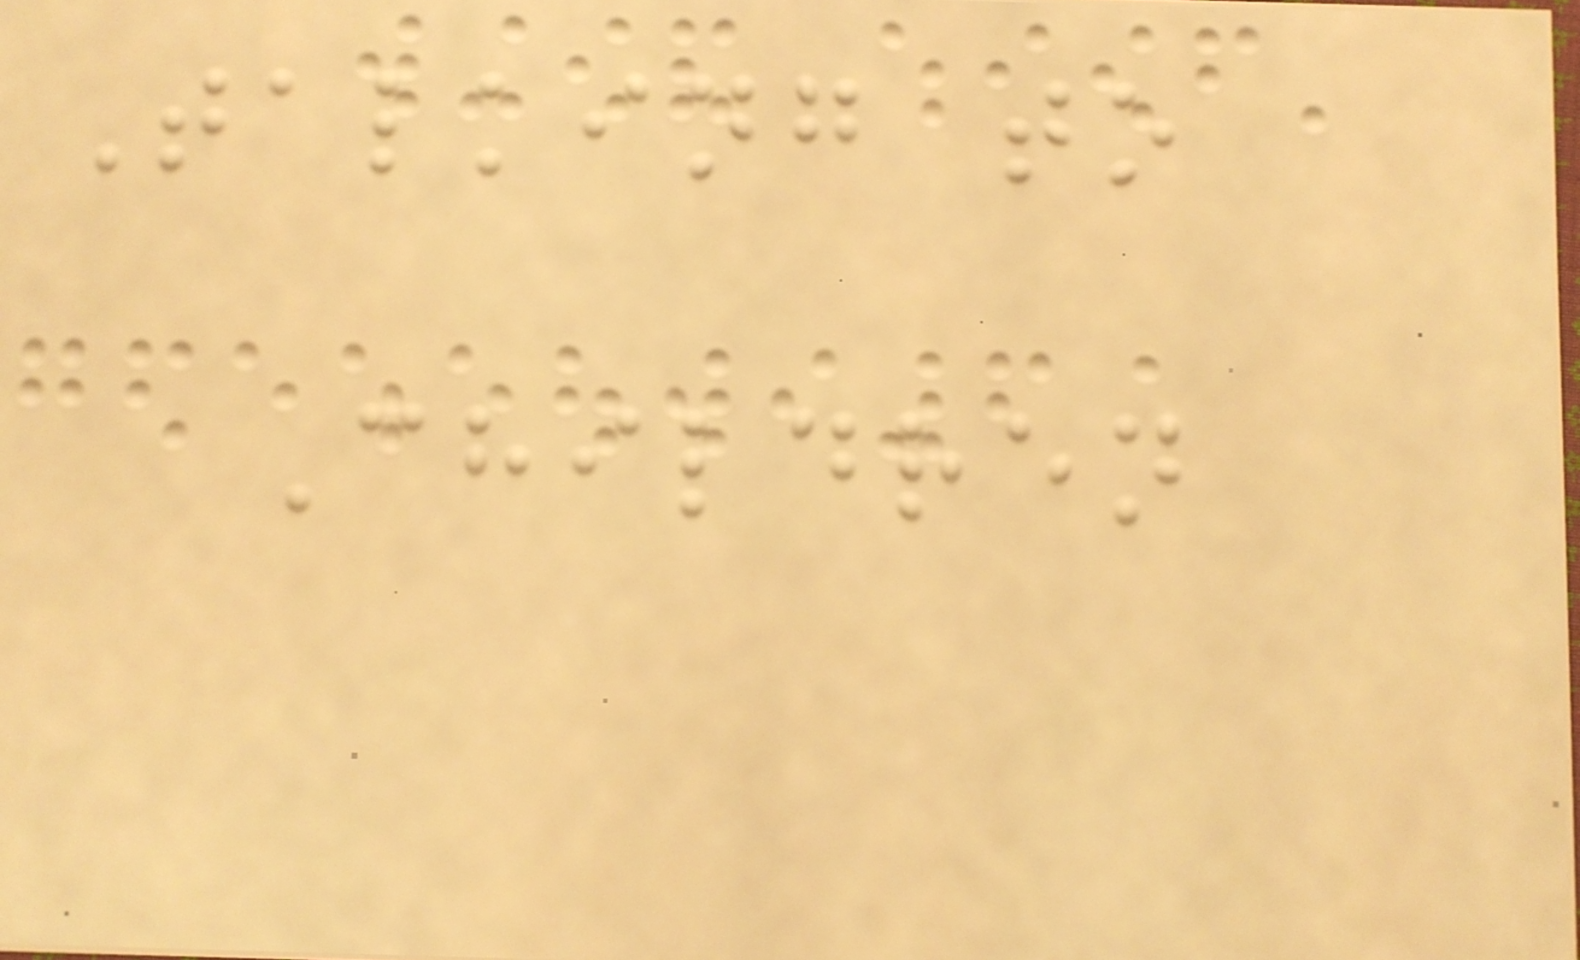Talking to
Children
